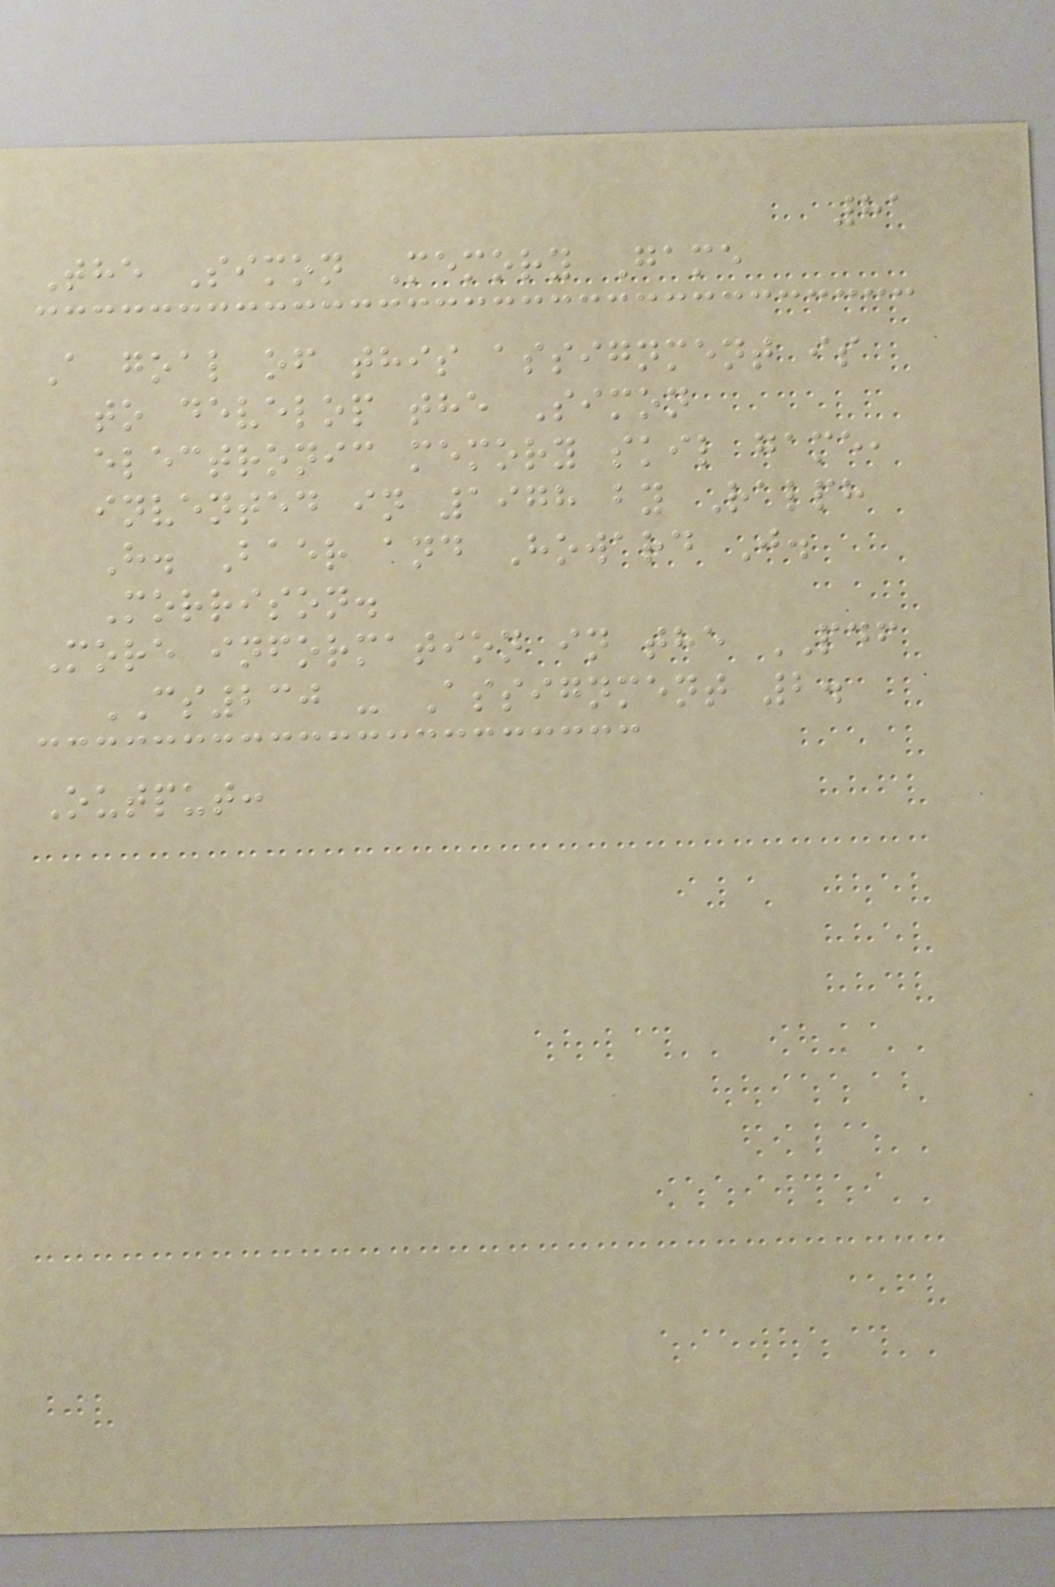81
The Simon Memory Game
A goal of this assignment is
to develop the Simon
electronic memory skil game,
invented in 1978 by Ralph
H. Baer and Howard J.
Morrison.
More information in the PDF
CS230 - Assignment 2.
Output:
